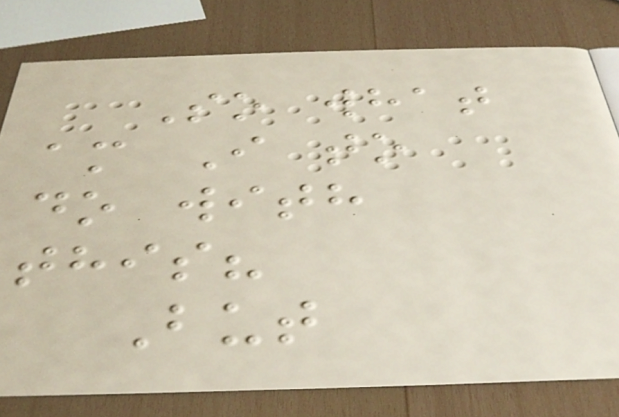So what
am I to
do with
this?
But
